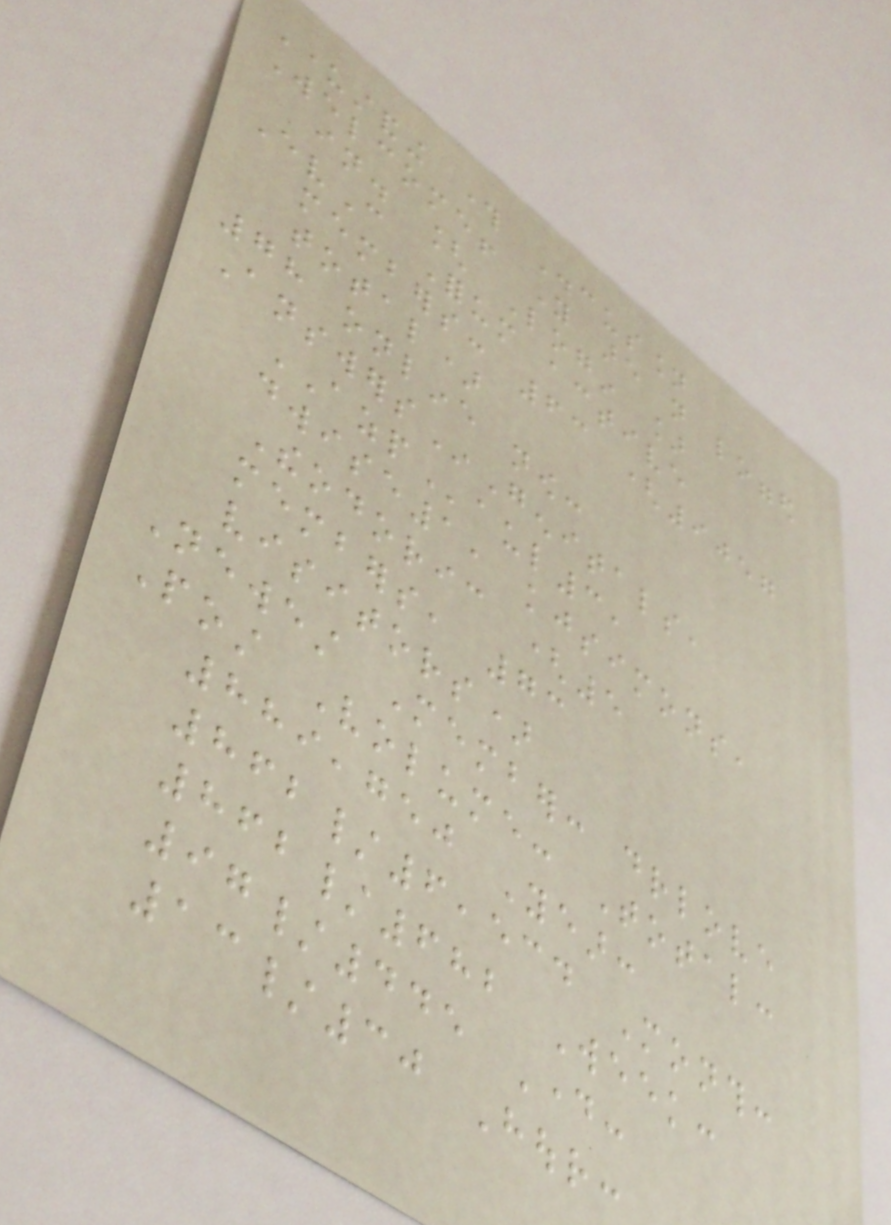Understanding through Discussion
Welcome! You are not logged
in. [ Login ]
EvC Forum active
members: 63 (9057
total)
78 online now:
AnswersInGenitals,
AZPaul3,
dwise1, kjsimons,
Theodoric (5
members, 73
visitors)
Newest Member: drlove
Post Volume: Total:
889,750 Year:
862/6,534 Month:
862/682 Week:
97/445 Day:
13/30 Hour:
